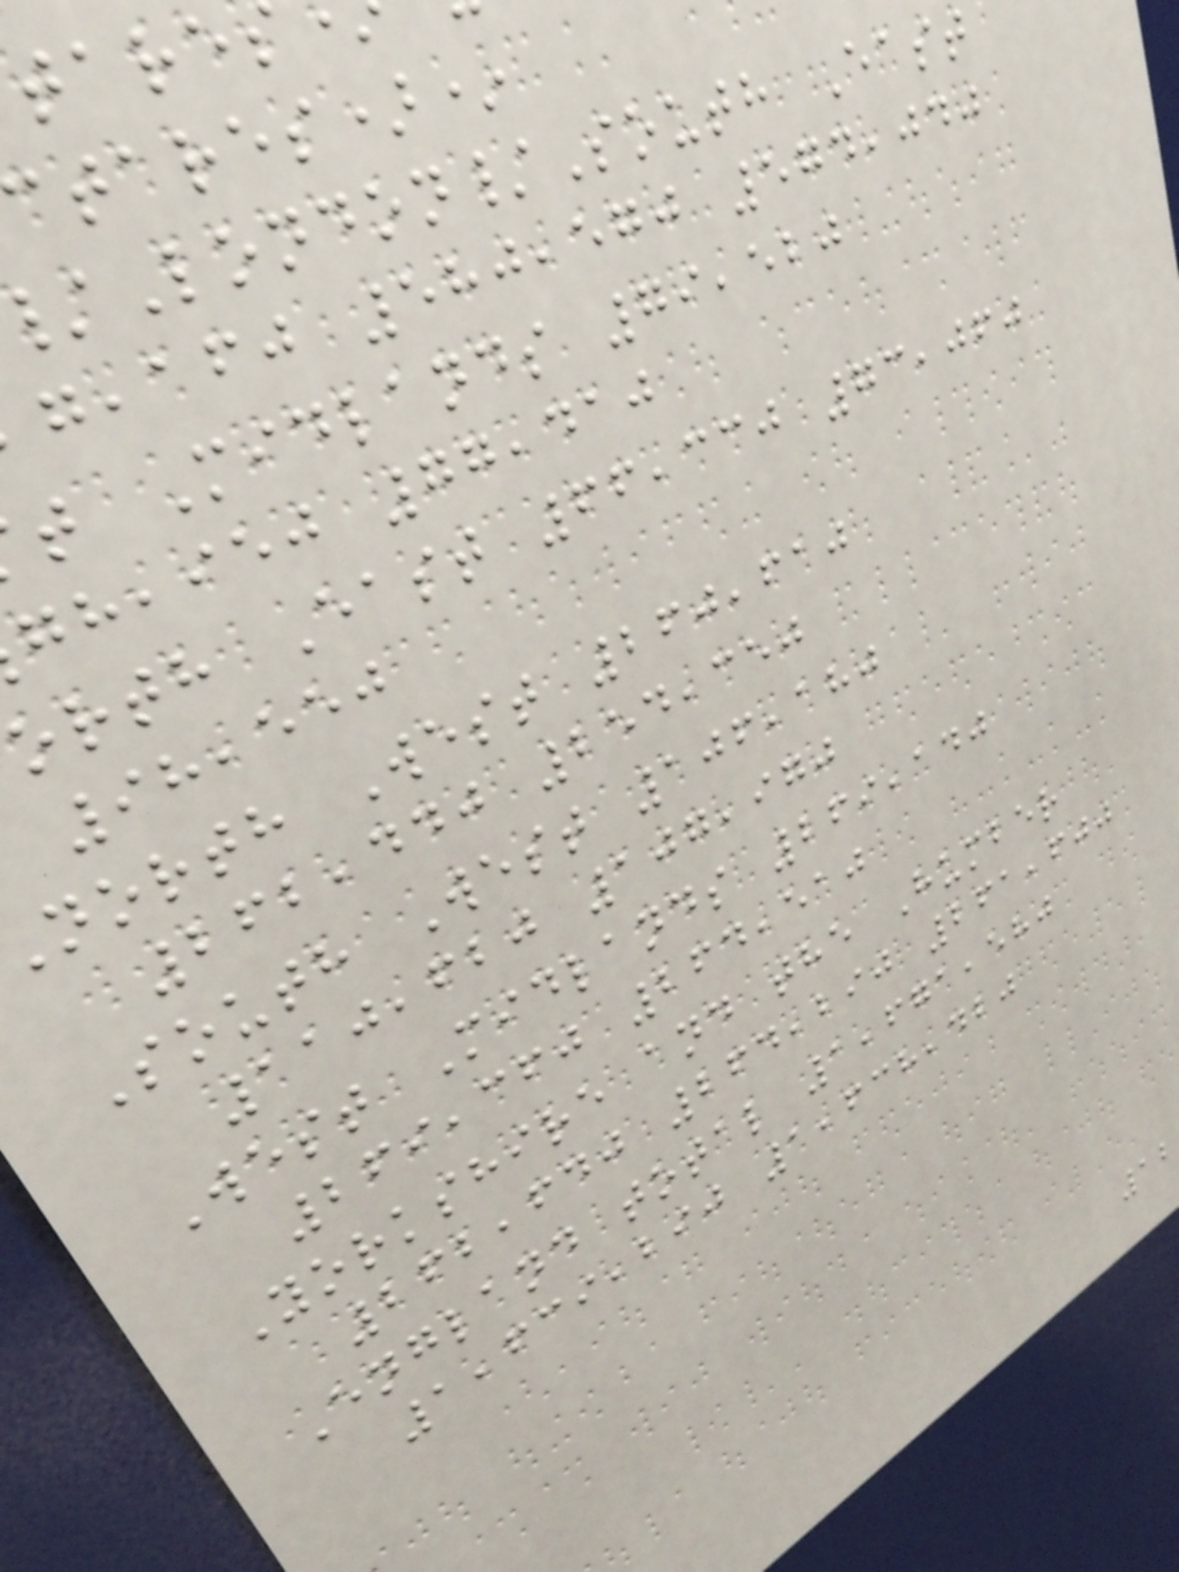tares)*
London/South East
,afj 580,570 574,040
t Midlands 79,520
,iej 77,410
orth East 66,330 73,060
98,550
north West 260,610
262,440 254,350
South West 106,180
110,620 107,970
West Midlands 269,140
269,360 264,510
Yorkshire and the Humber
262,640 264,290 261,600
England total 1,671,580
1,639,290 1,638,420
